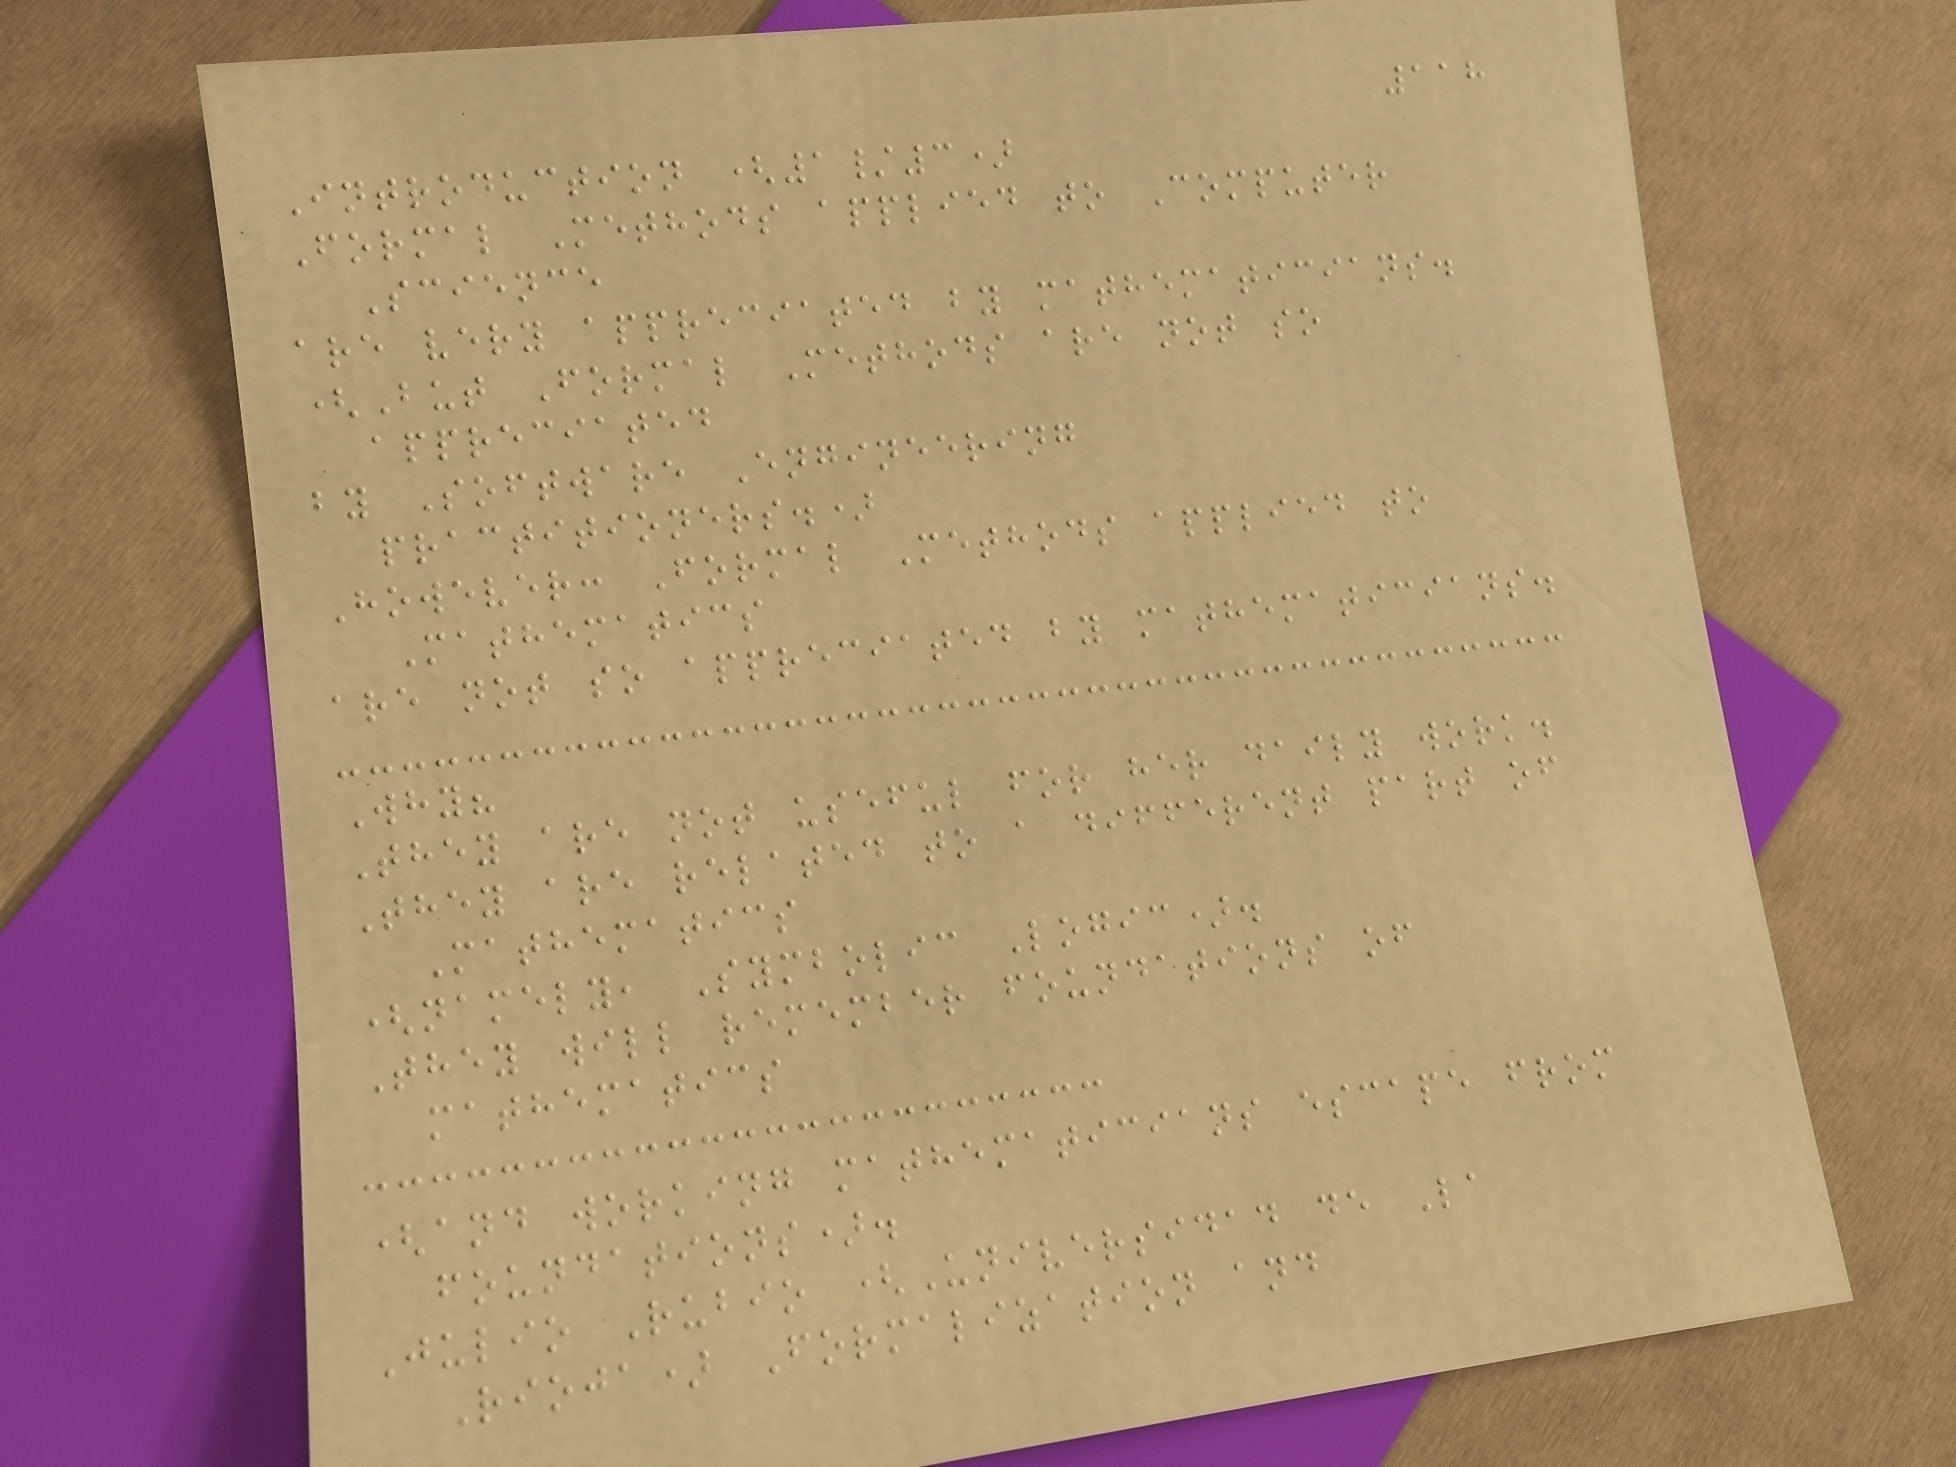118
Introduction (1/3)
Formal Methods applied to Computer
Science
are very appreciated by mathematicians.
(But Formal Methods are not so
appreciated
by Software Engineering
practitioners.)
However: Formal Methods applied to
Mathematics
are not so appreciated by mathematicians.
Why?
They are not useful for her daily work.
They are related to a different part of
Mathematics
(namely, Symbolic Logic).
They will remember foundations of
mathematics
(and working mathematicians escape from
foundations).
Julio Rubio (Universidad de La
Rioja) Formalization and
